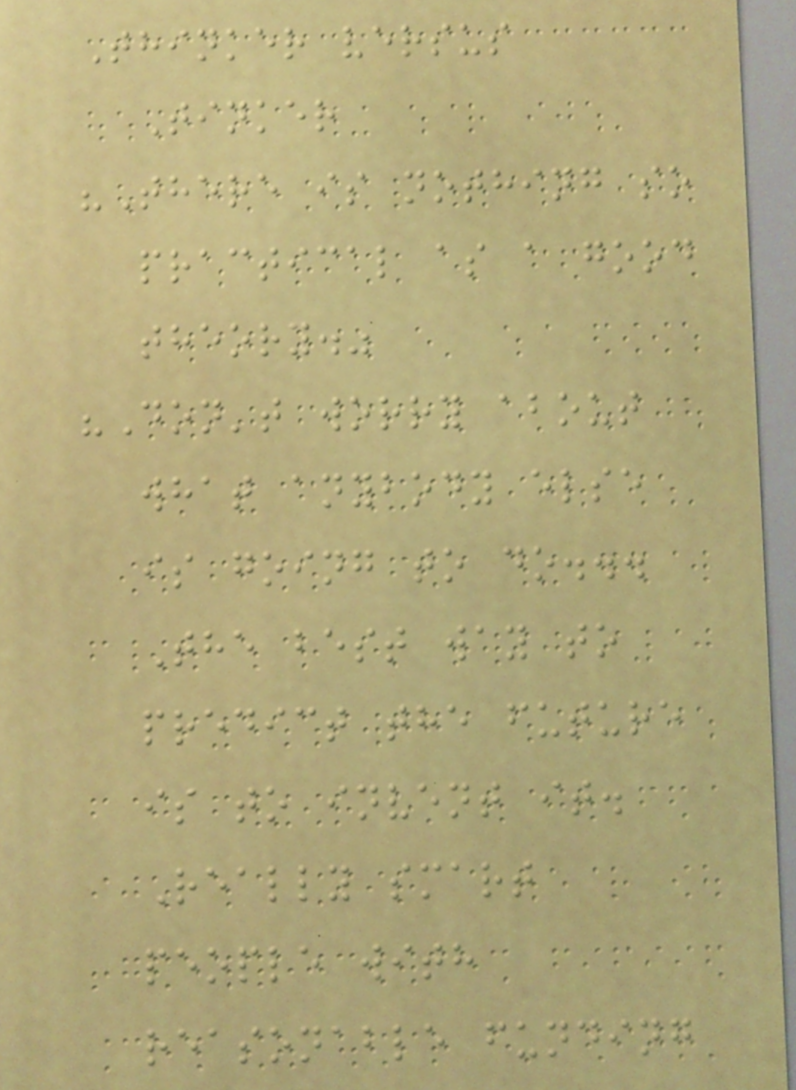Thinker versus
Tinker
"There is nothing so
practical as a good
theory."
"Don't worry about
what anybody else
is going to do...
The best way to
predict the future
is to invent it.
Really smart
people with
reasonable funding
